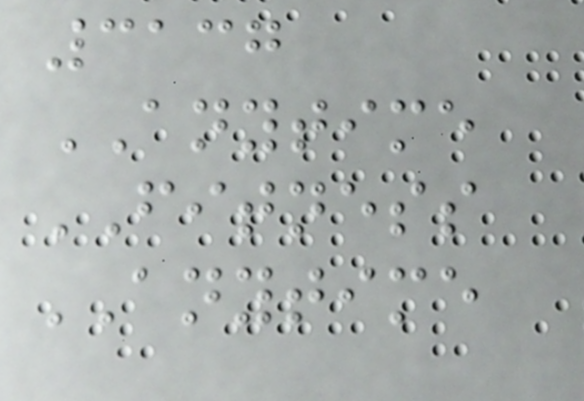3137
ANYTIME
FITNESS
ANYTIME
